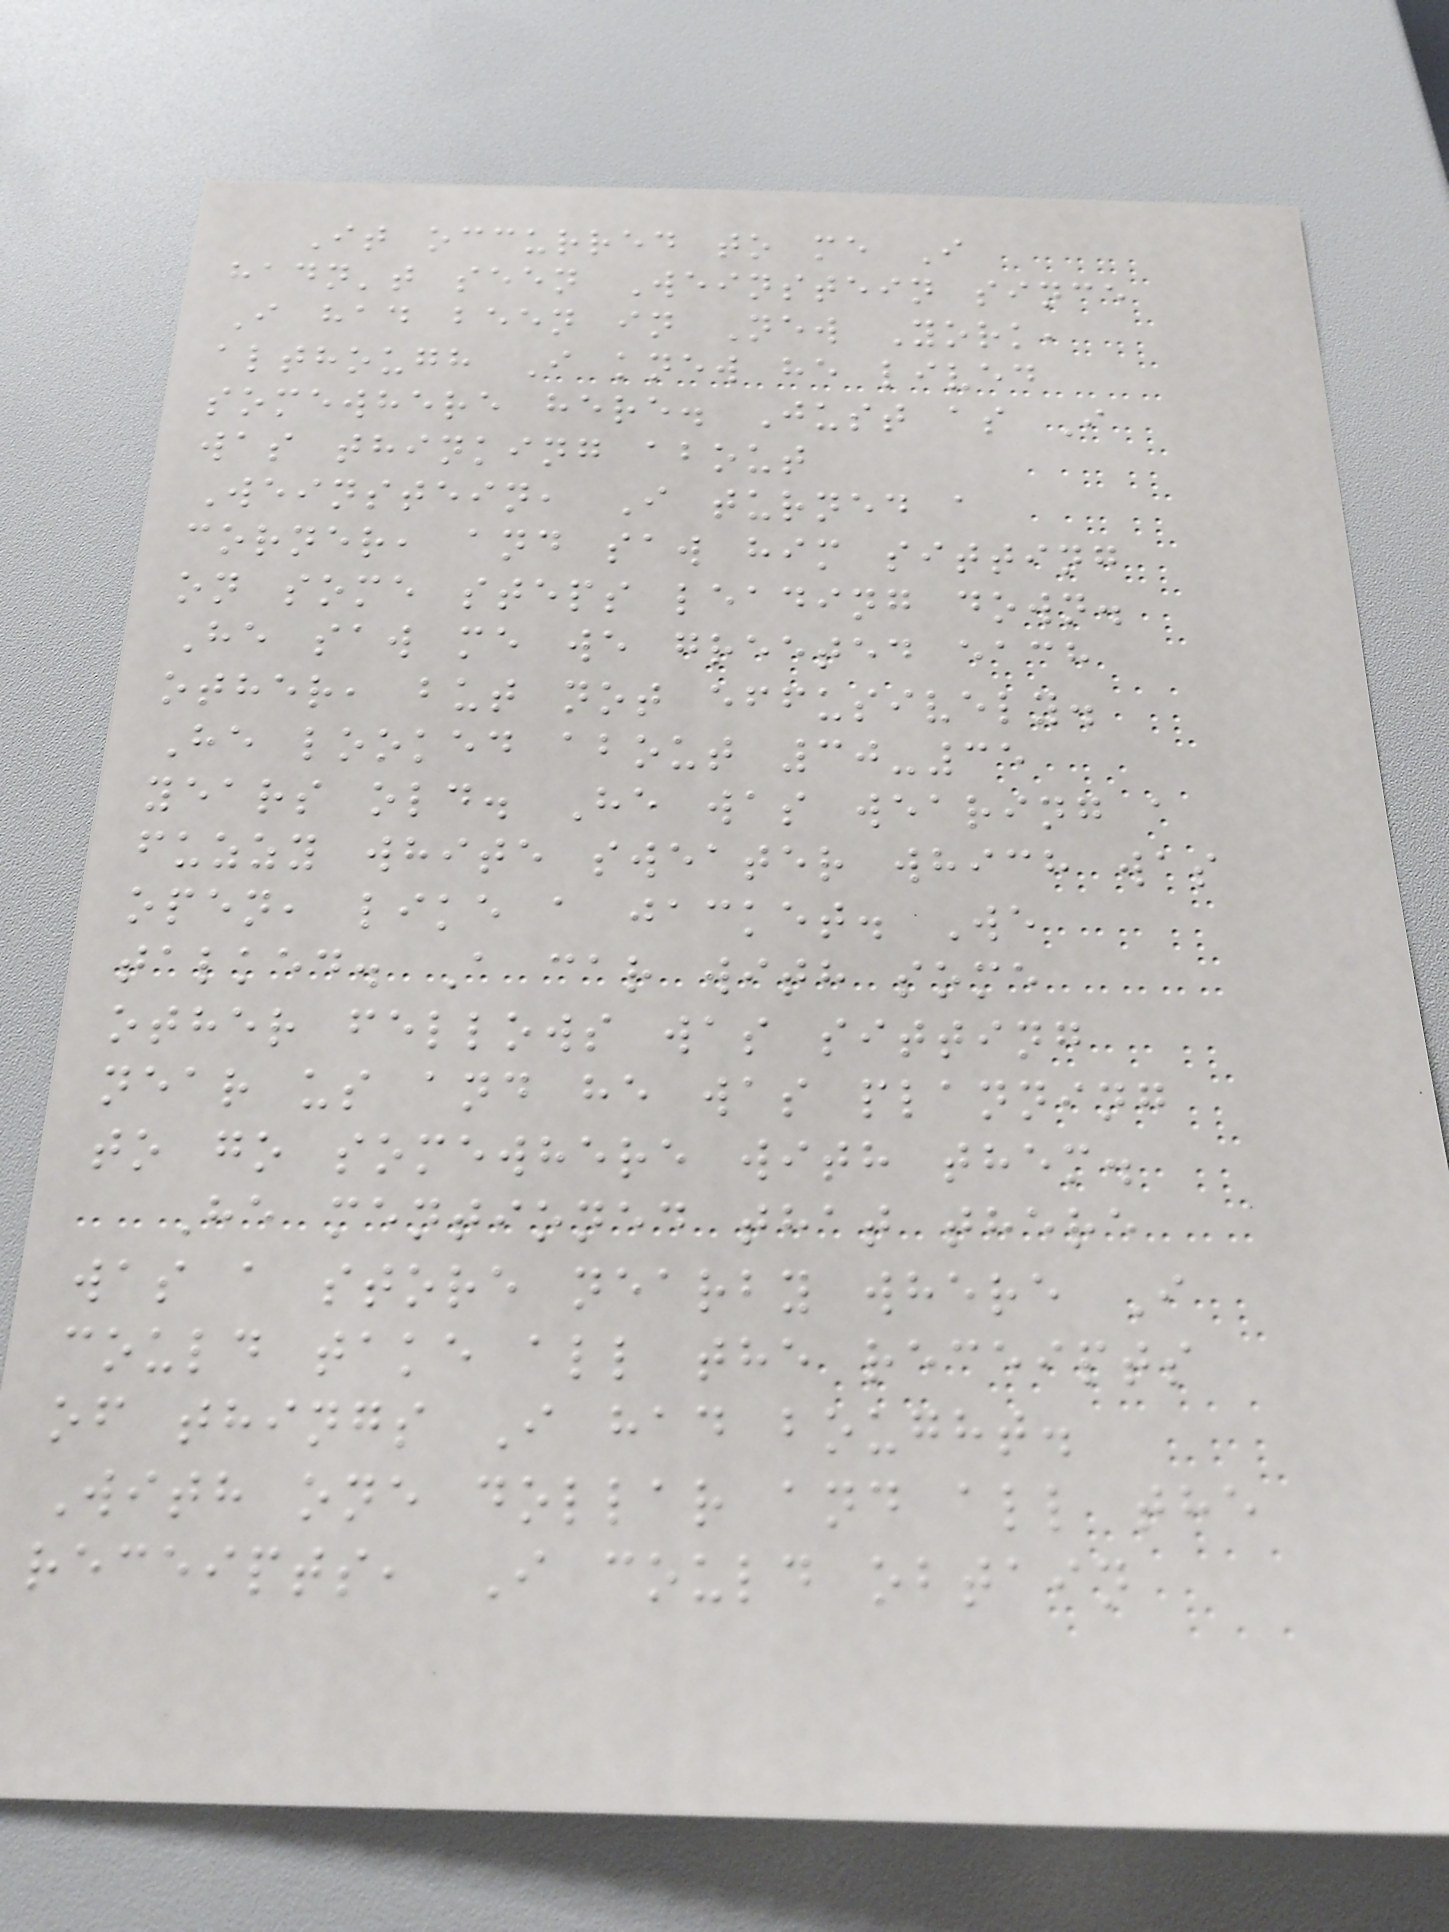It occurred to me I
hadn't seen Weinstein since
I had been in New York,
although I knew he lived
somewhere here. Just as I
was thinking about
Weinstein, I turned a
corner, and saw him sitting
on some steps leading down.
He saw me we greeted each
other, but not effusively.
He looked about 30-35
years old. He was wearing a
fuzzy white sweater which was
open, like a jacket. We
talked. A car with some
other fellows was sitting
near us and he was planning
to go somewhere with them.
He mentioned that there
was a store nearby where I
could take all the receipts
of things I had bought.
With one dollar and all the
receipts, I could obtain
